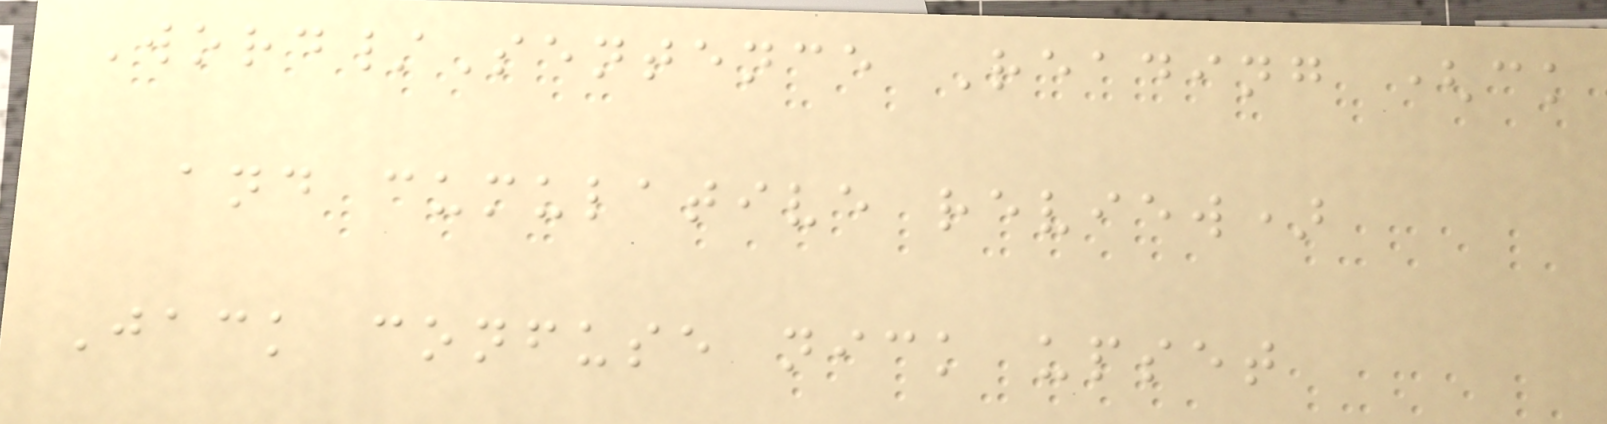Word/Sentence Reading (ck
and cumulative review)
Jack confuse nick upset
